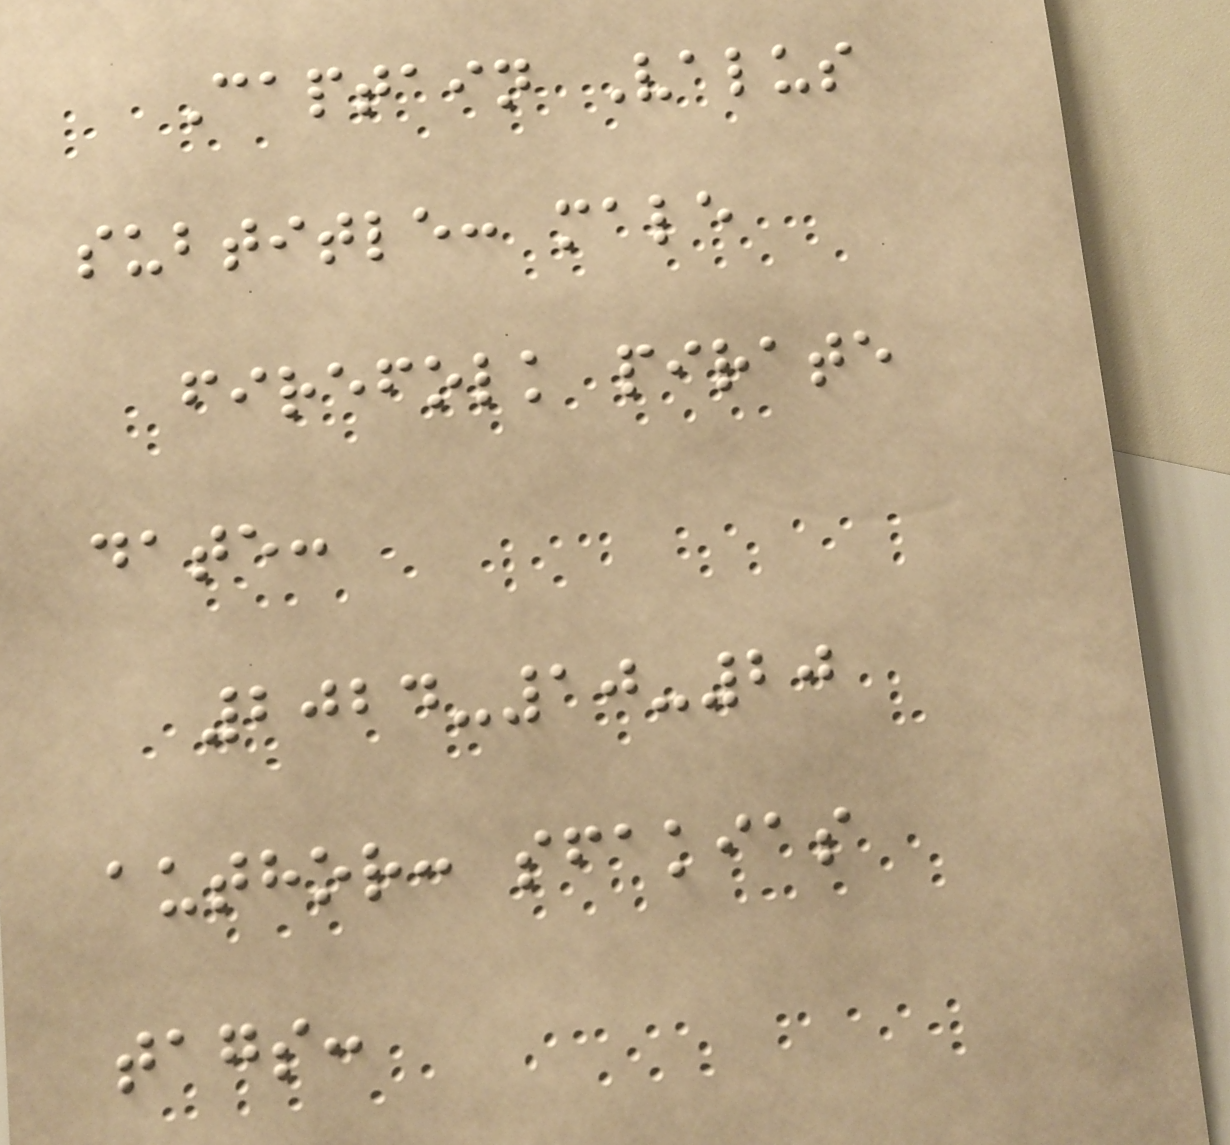Captain Valus
subtitle: male
firefolk pirate
date:
2024-10-20
author: sfakias
tags:
